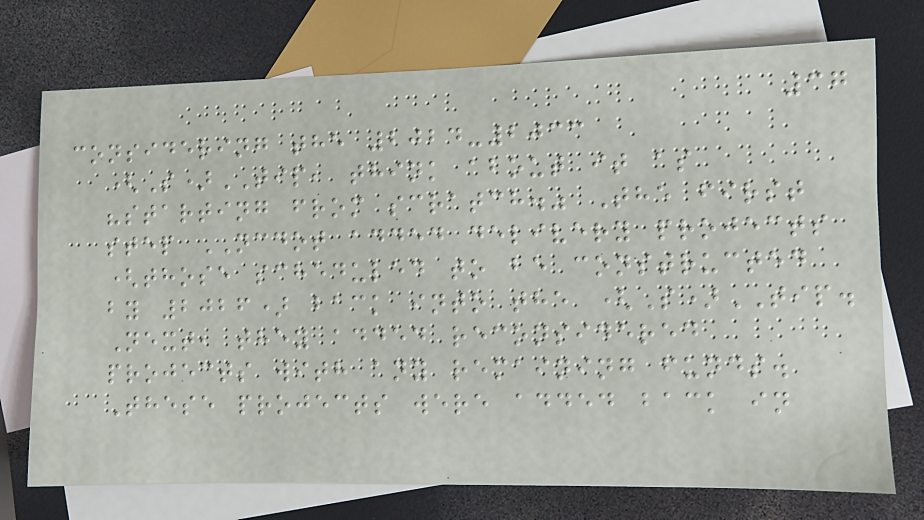37
considering the 2024-2033
(S)TIP, think about it as
"starting from scratch." The first
step NCDOT added delivery projects
(those scheduled to be constructed
by 2026) back into the (S)TIP.
Next, they added reconsidered
projects with any remaining funds.
These projects were added back in
